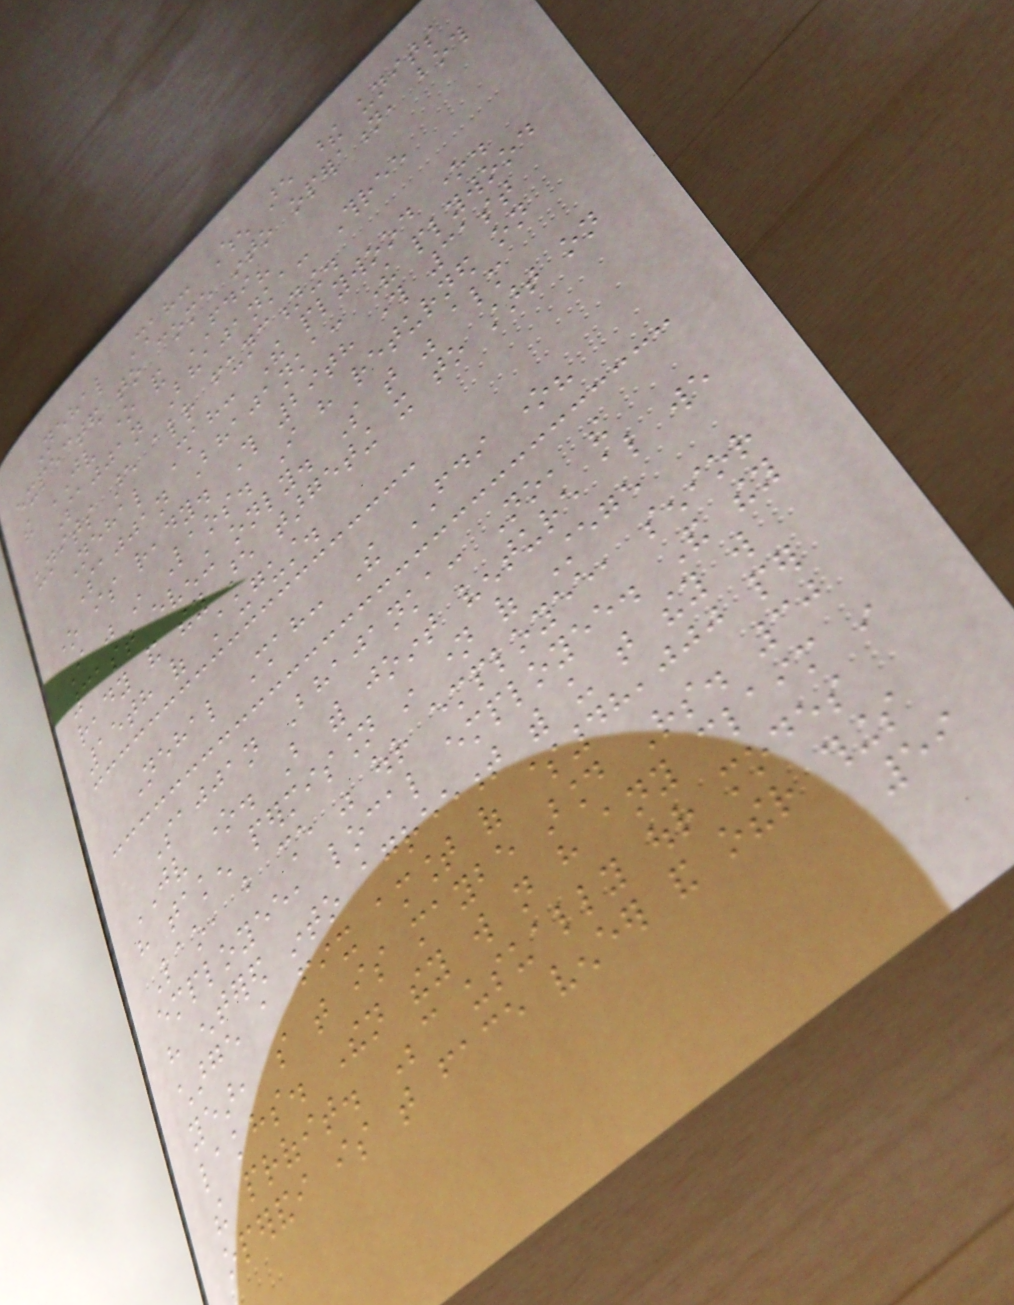Nehal Shah: When are these units
expected to come into operation, both
the JV one and FDI?
Sajjan Bhajanka: Three
units are already functioning.
Nehal Shah: The plywood one.
Sajjan Bhajanka: The plywood
one is ready. This 29th through 31st
I was in Laos. I have returned on
31st evening only. So that was almost
ready and they are targeting it to start on
15th of August.
Nehal Shah: The FDI one?
Sajjan Bhajanka: No, the
JV one. But with joint venture also we
have taken permission in name of Stege
Lao, but she was our employee, senior
employee, local employee. And they
have entered into agreement with us that they will
charge a fix amount of $48,000 per
year, so that is maybe around Rs. 30
lakhs. Then they will not have any claim in
the profit. Because usually our modes
operandi is that face veneer and other things
59
